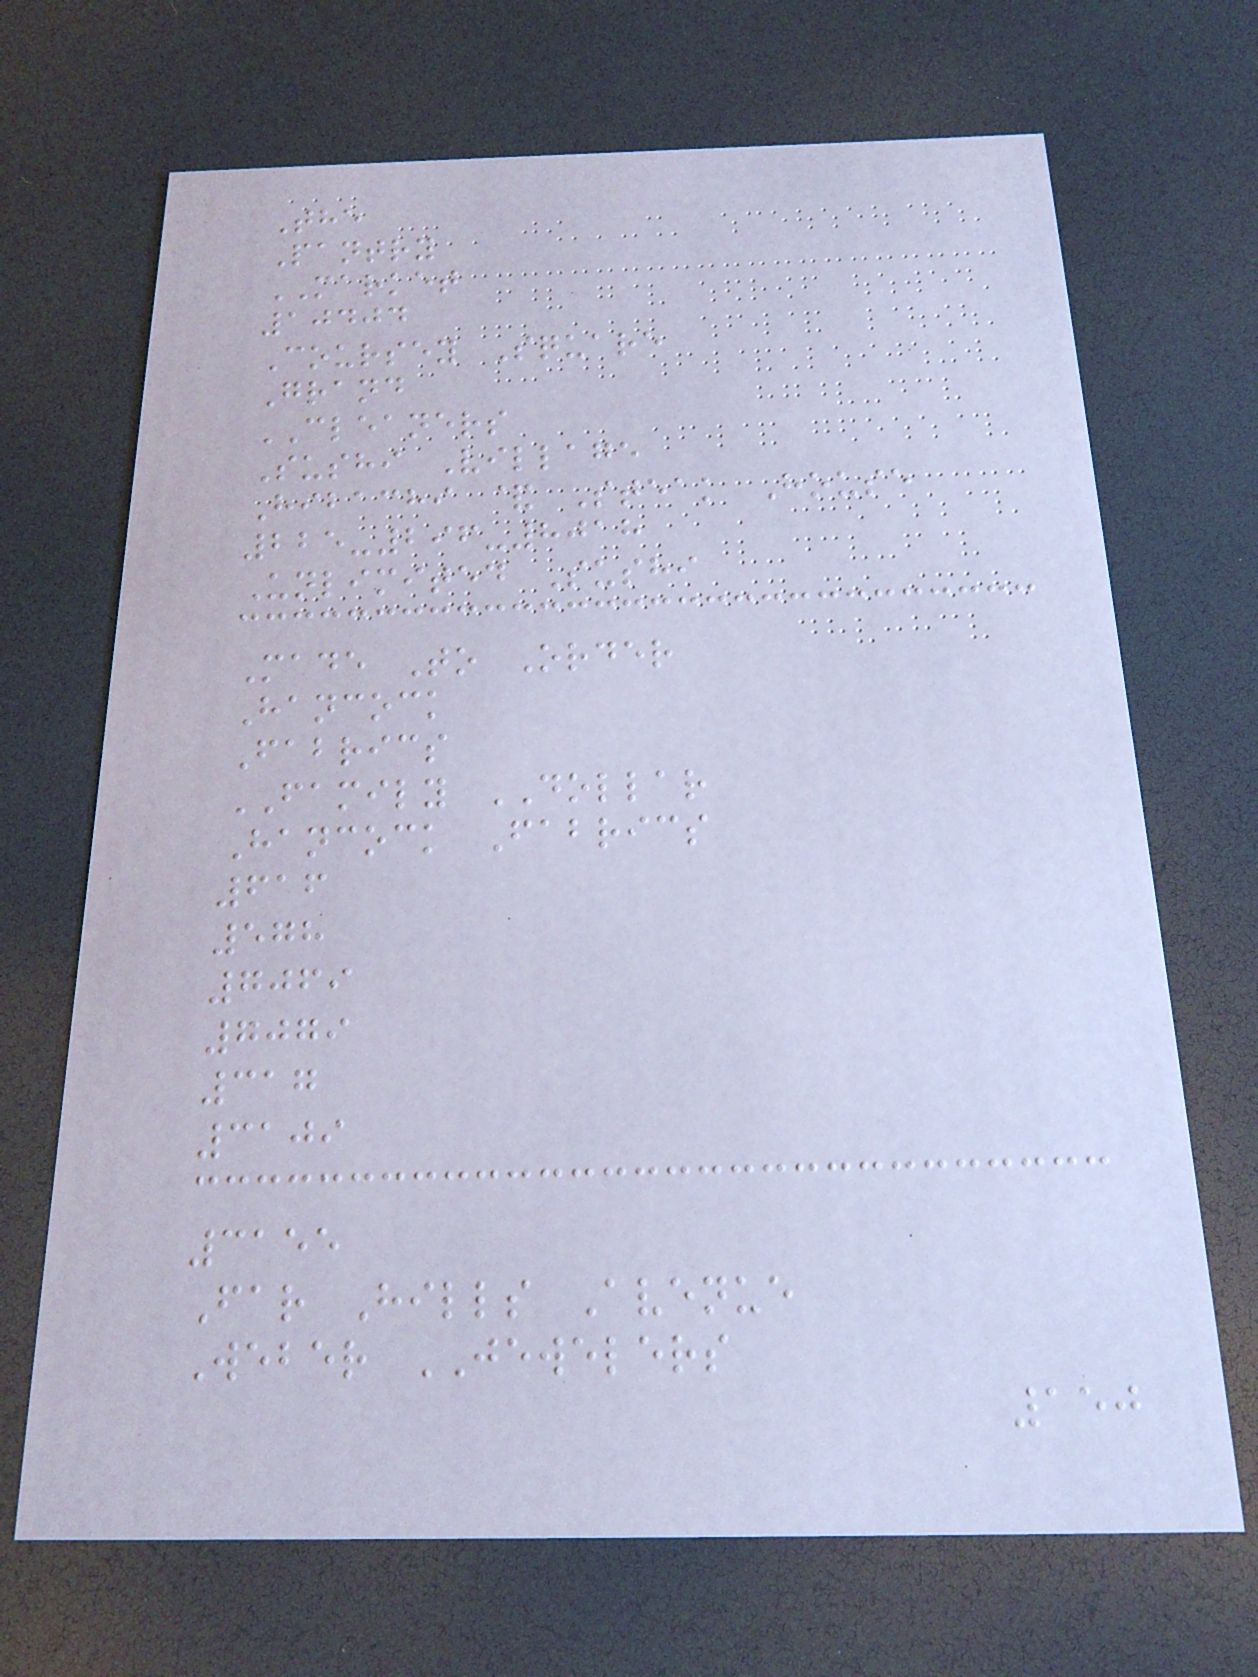The
Pantry
MARKET
10404
Coursey Square
Grand
CLEANERS
Sushi Village
Hibachi & Steak House
225-296-8018
Unlimited Sushi
Made To Order
Hancock
Fabrics
FAMILY DOLLAR
Hancock Fabrics
616
578
7069
7079
317
3109
3155
Far Hills Avenue
Weber JEWELERS
150
